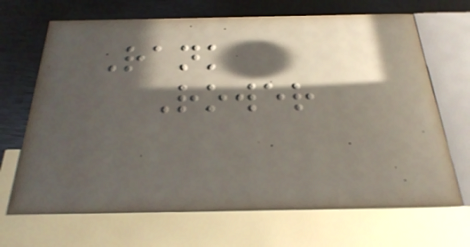Rank
Rower
